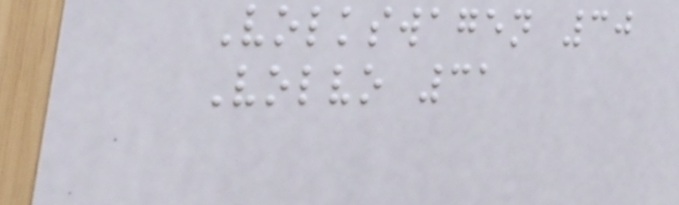Volkswagen 30
Volvo 31
